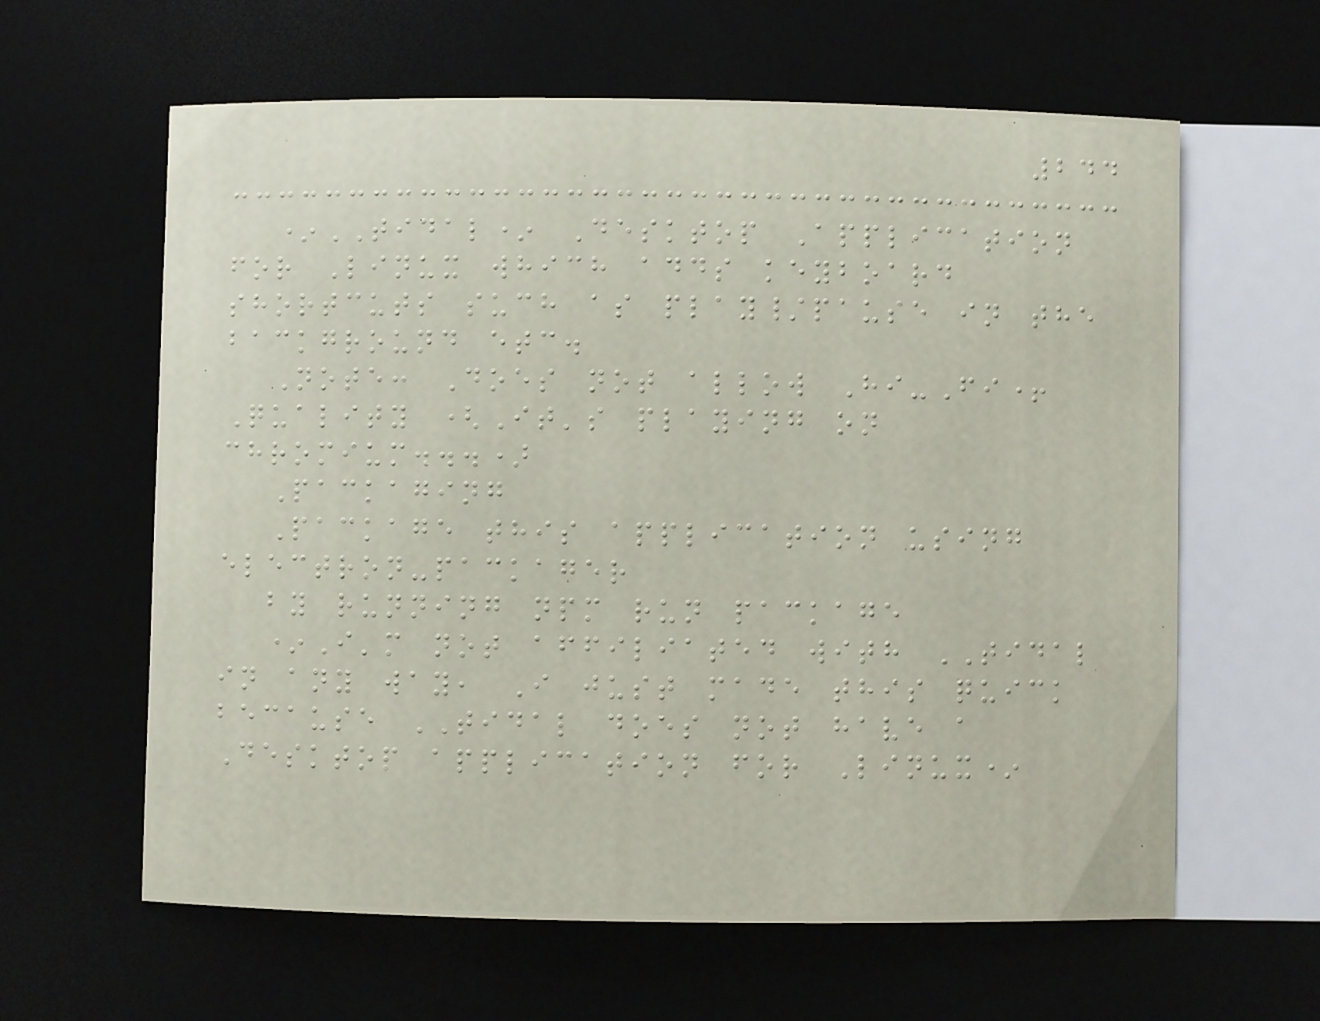244
*TIDAL* Desktop Application
for Linux which adds keyboard
shortcuts such as play/pause in the
background etc.
Note: Does not allow Hi-Fi+
Quality (It's playing on
chromium...)
Packaging
Package this application using
electron-packager
by running npm run package
*I'm not affiliated with TIDAL
in any way, I just made this quick
because TIDAL does not have a
Desktop application for Linux*
